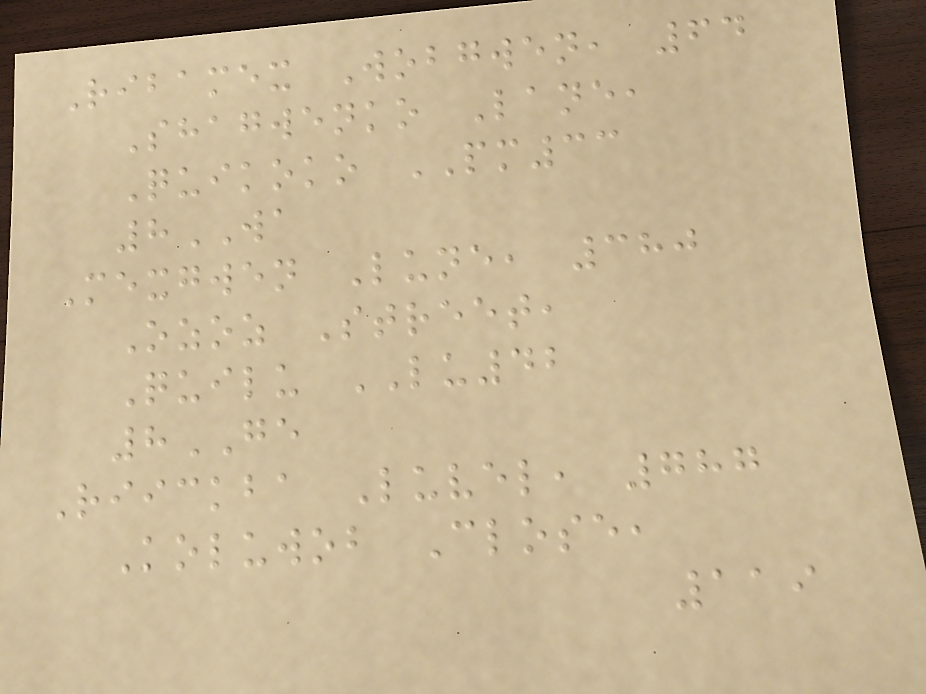Ribamex Wobgwen, 64
Shagwenko Lane,
Quikoko PM33
8WA
Mexgwen Lune, 380
Ozoz Street,
Quilu LU42
8GE
Riickba Luvel, 787
Koluwob Close,
119
